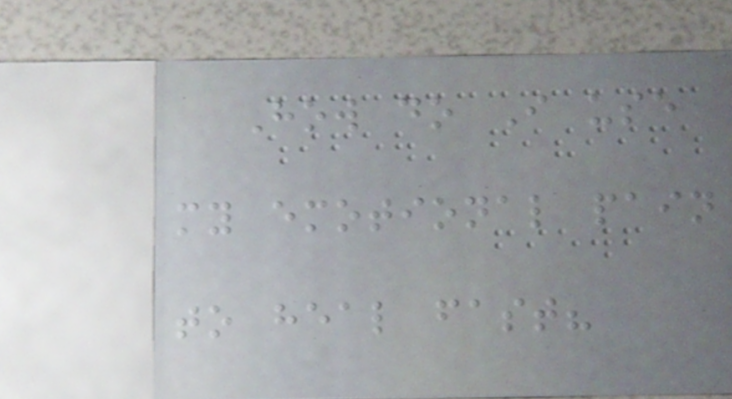How do I use
my emotional pain
to heal fast?
